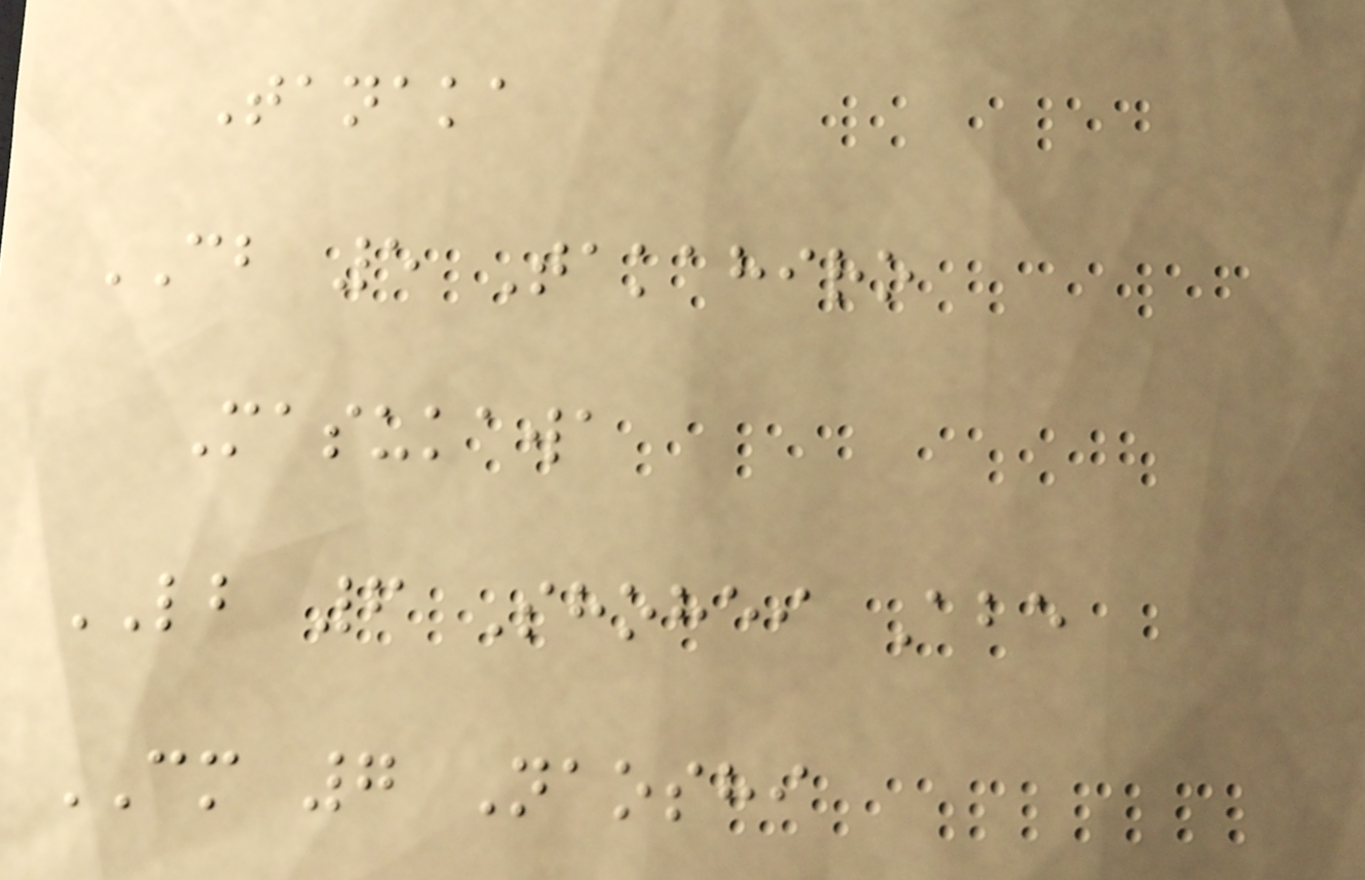Tanaka
CB 5 Takahiro
Masukawa
LB 6 Shohei Abe
CM 7 Naoshi
